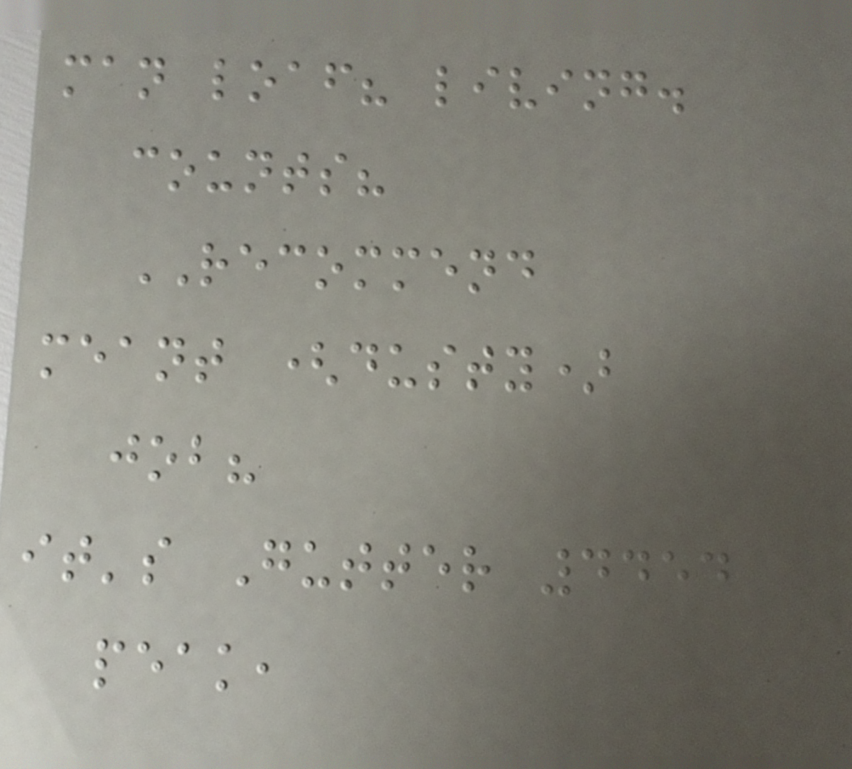man loaf? living.
counts?
RECOMMEND
meant (dusty)
job?
it's Gutter 4454
peak,
